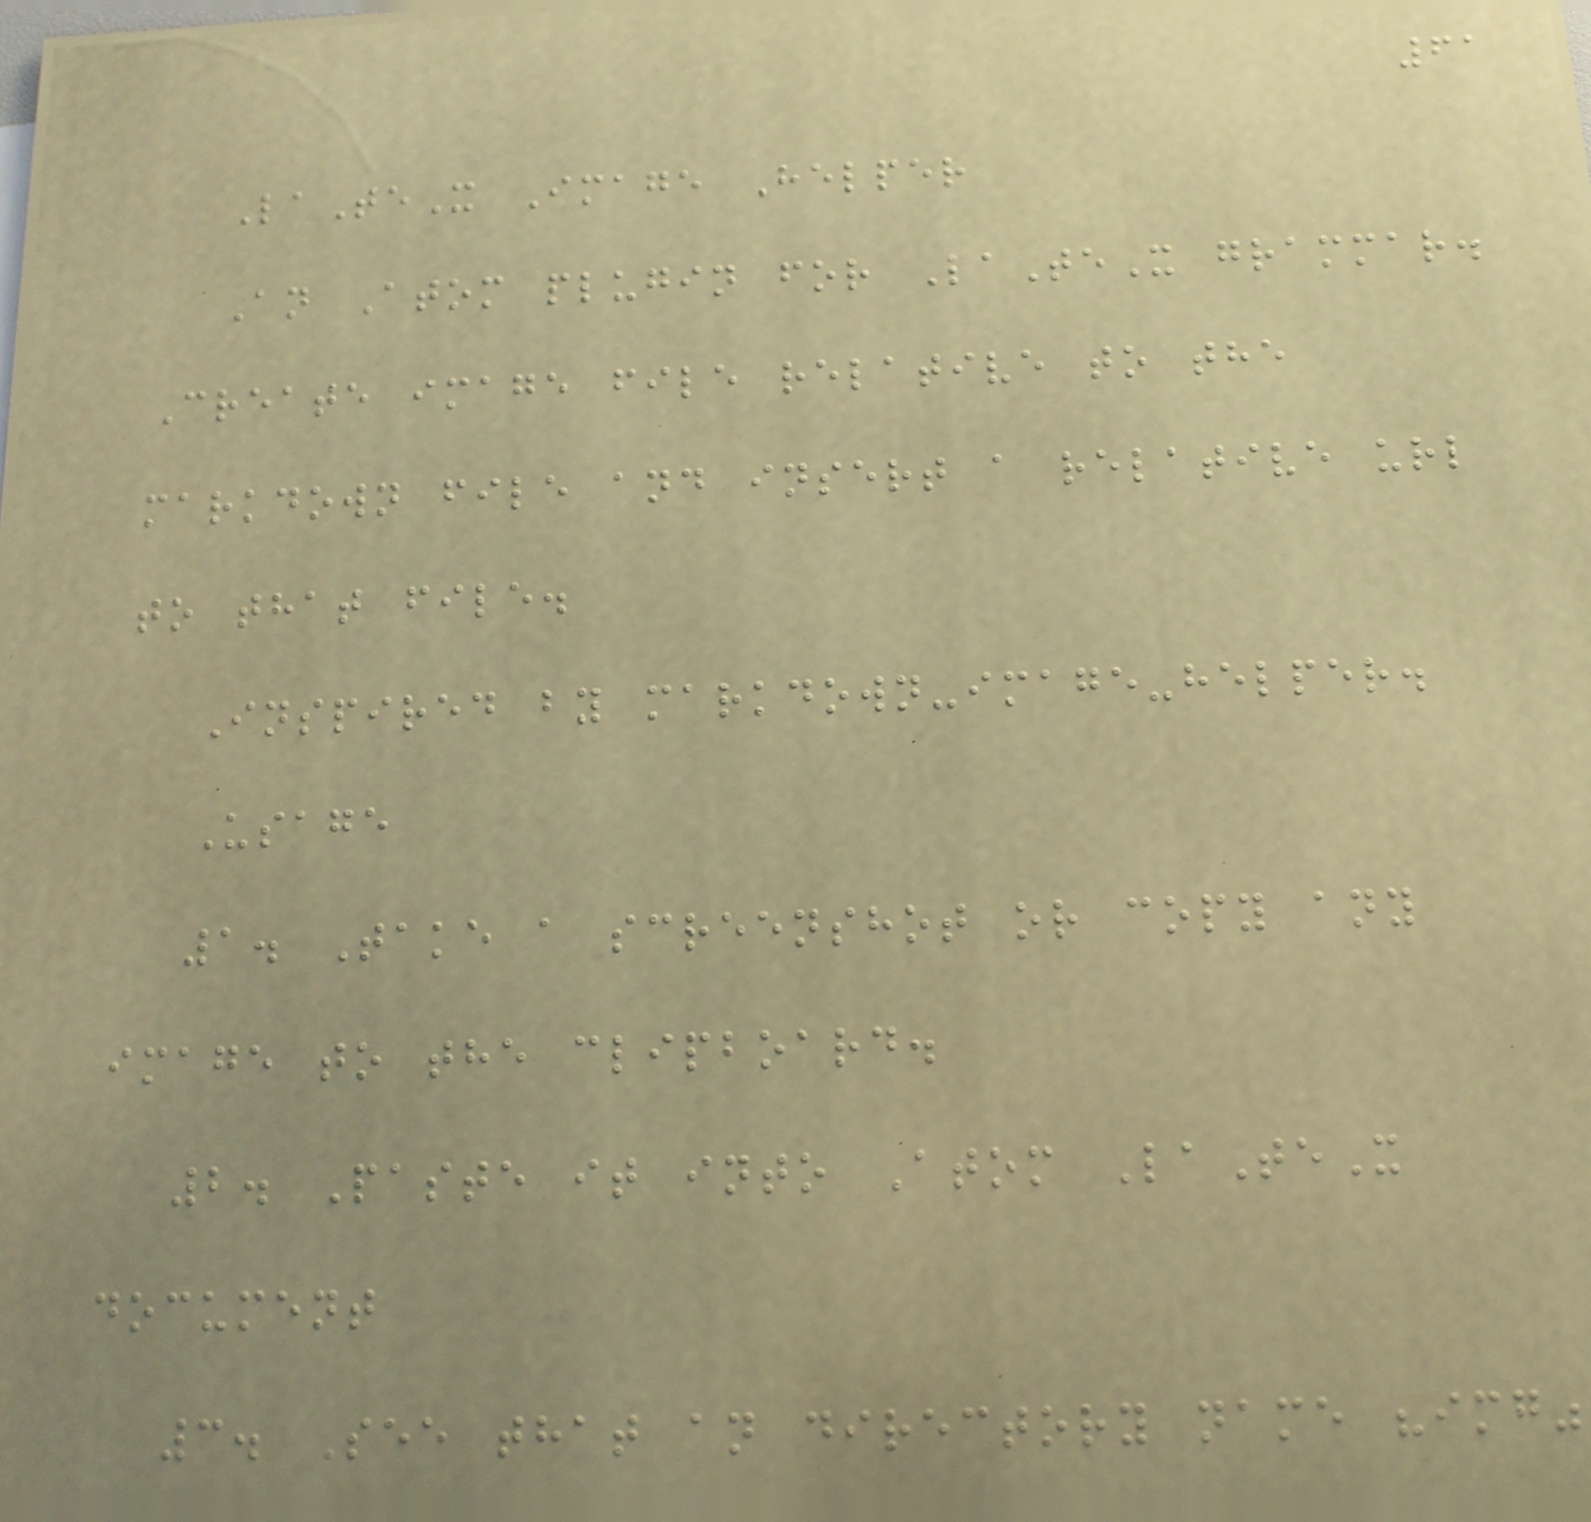61
LaTeX Image Helper
An Atom plugin for LaTeX grammar.
Create image file relative to the
markdown file and insert a relative url
to that file.
Inspired by markdown-image-helper.
Usage
1. Take a screenshot or copy any
image to the clipboard.
2. Paste it into Atom LaTeX
document
3. See that an directory name "img"
